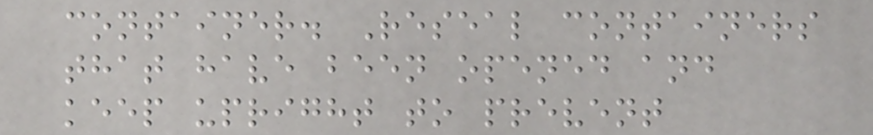container. Reseal containers
that have been opened and
keep upright to prevent
